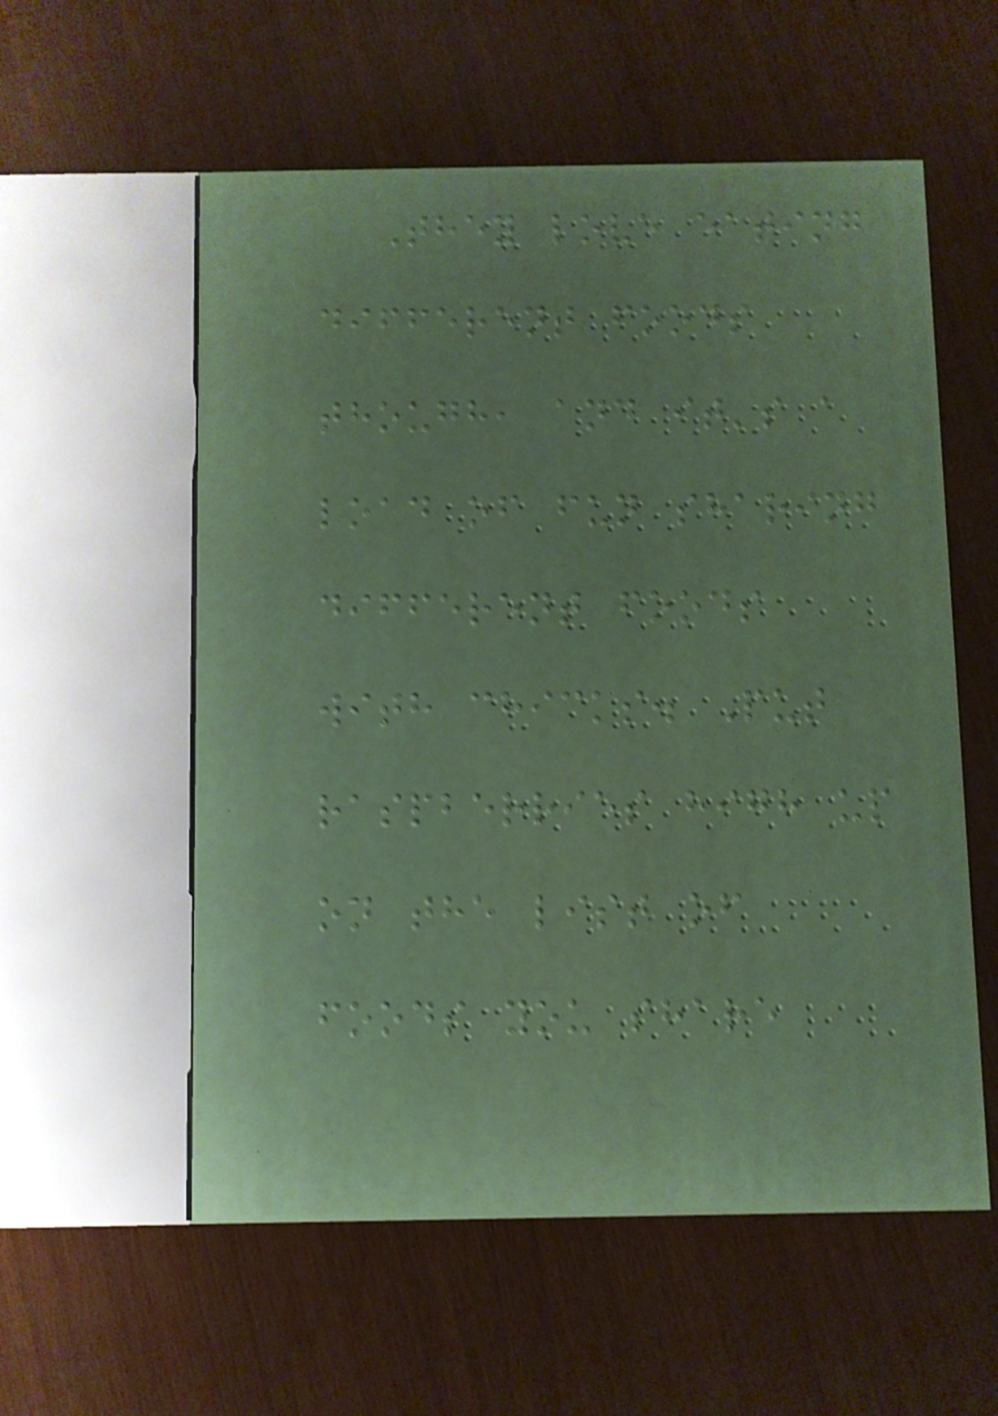They love eating
different foods
though, and it's a
load of fun sharing
different foods
with chicks. Put
raspberries high up
on the list of
foods you share
